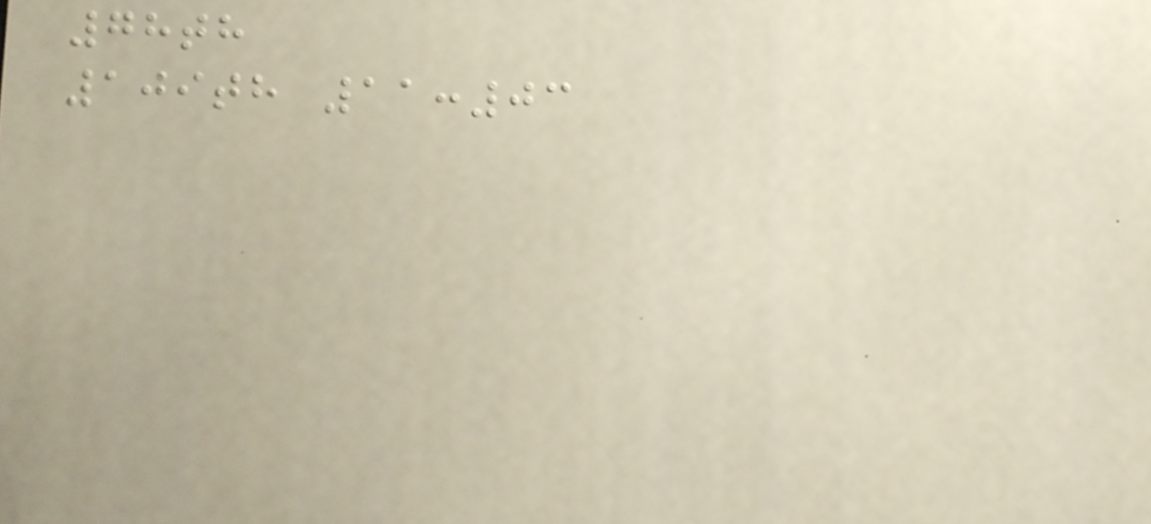78th
109th 11:03
